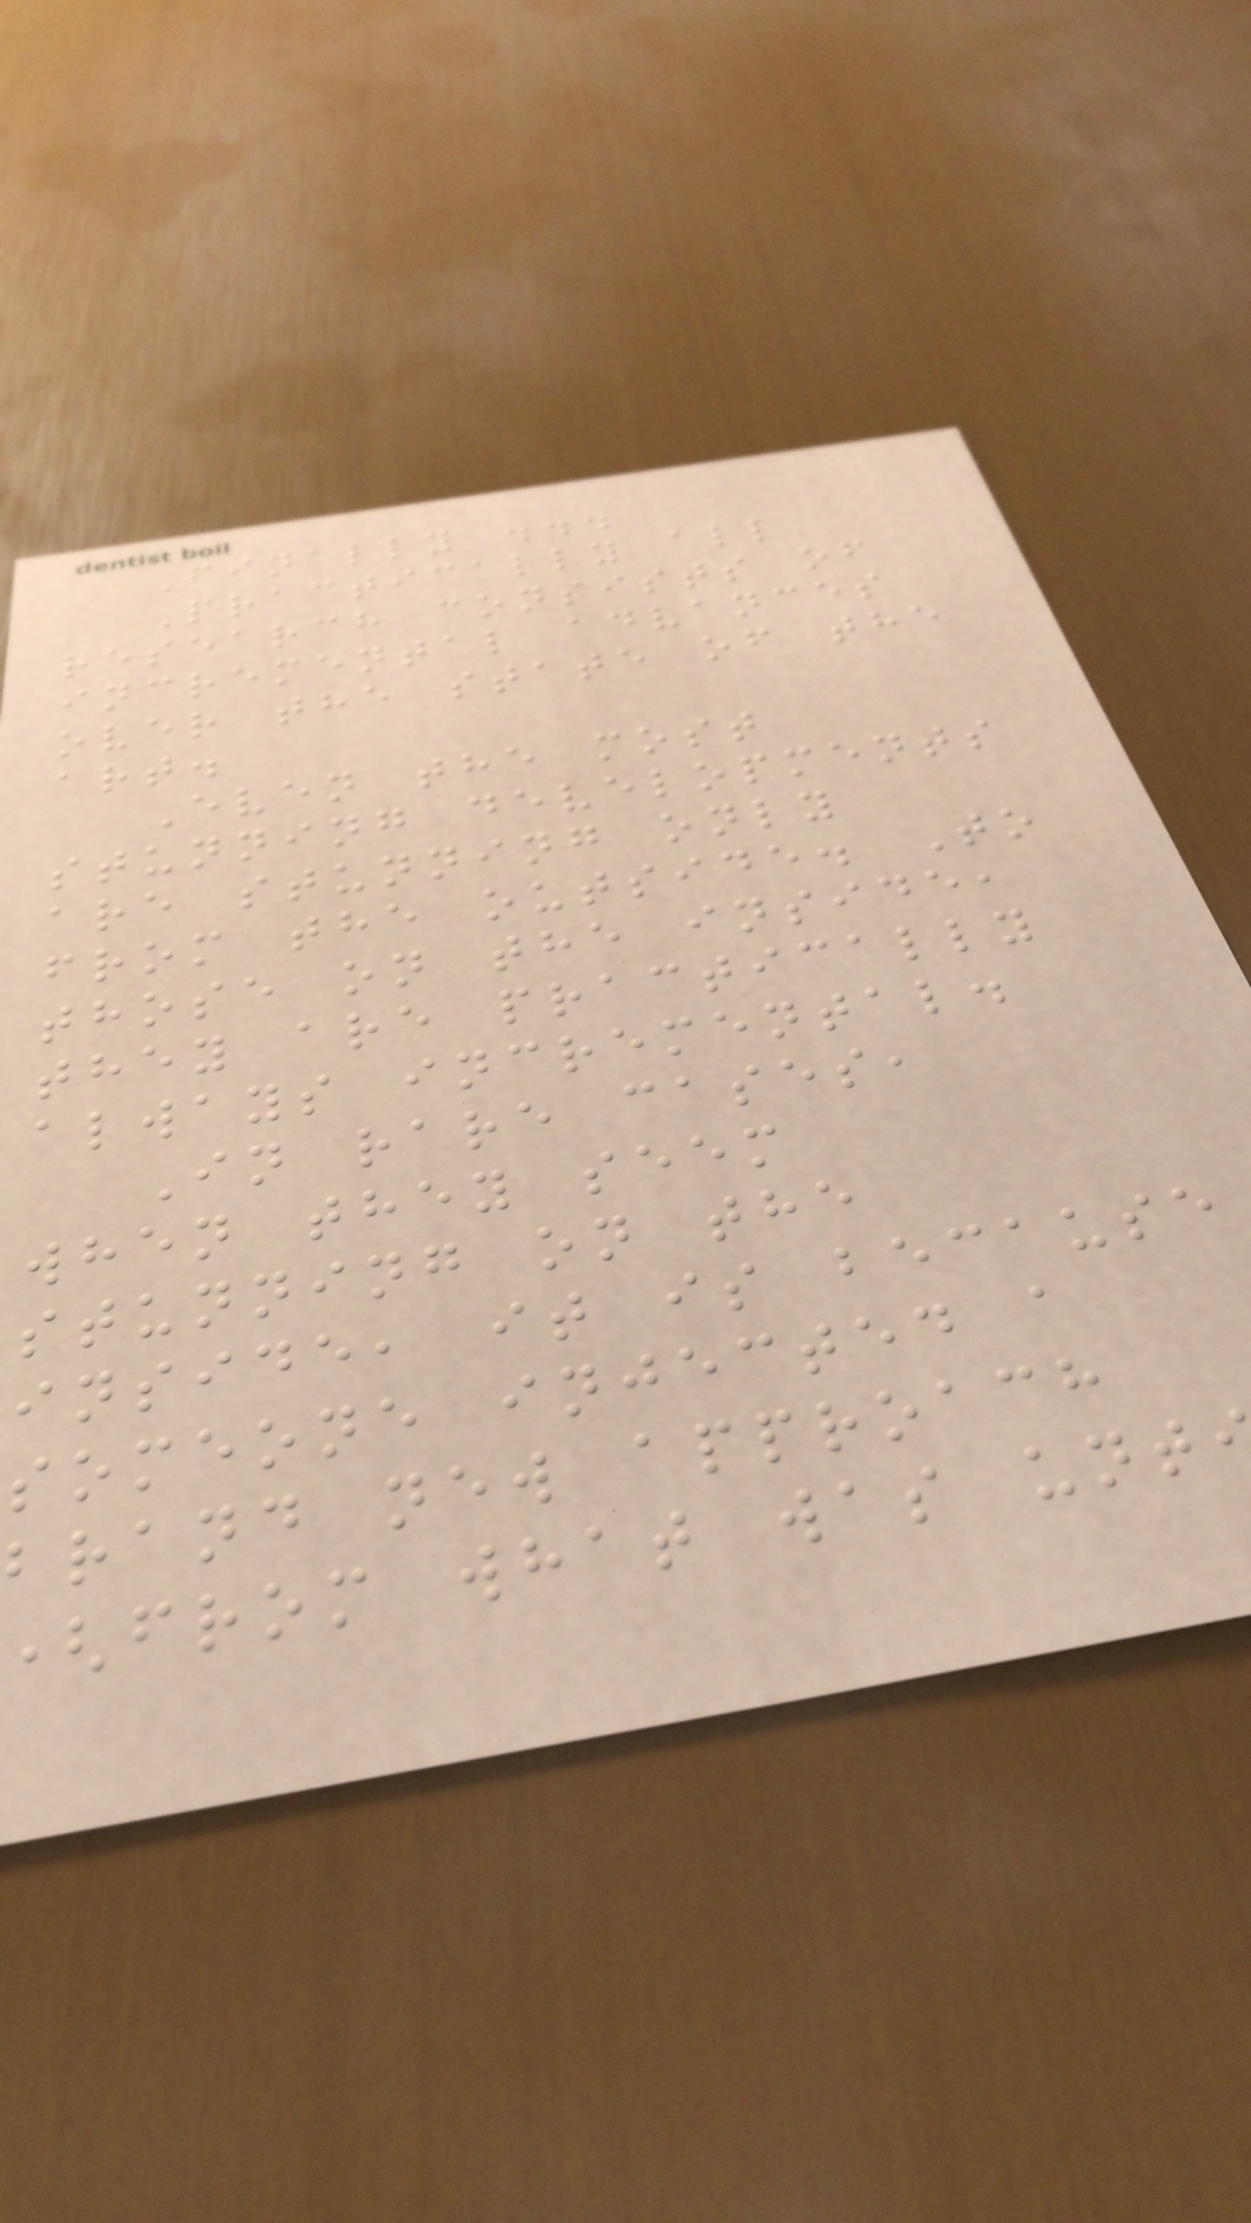Finally ...
Practically all
research consists of
incremental advances
over the state of the
art.
Even the most
stunning developments
are stunning only
from the outside. To
those on the inside,
they are practically
always incremental.
In rare cases,
when they seem
stunning on the
inside, it is because
someone injected a
brand new approach
from what was unt
